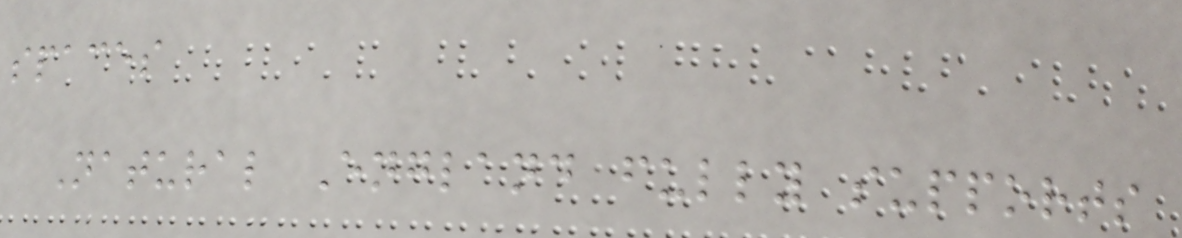spaces
Natural England fully supports
